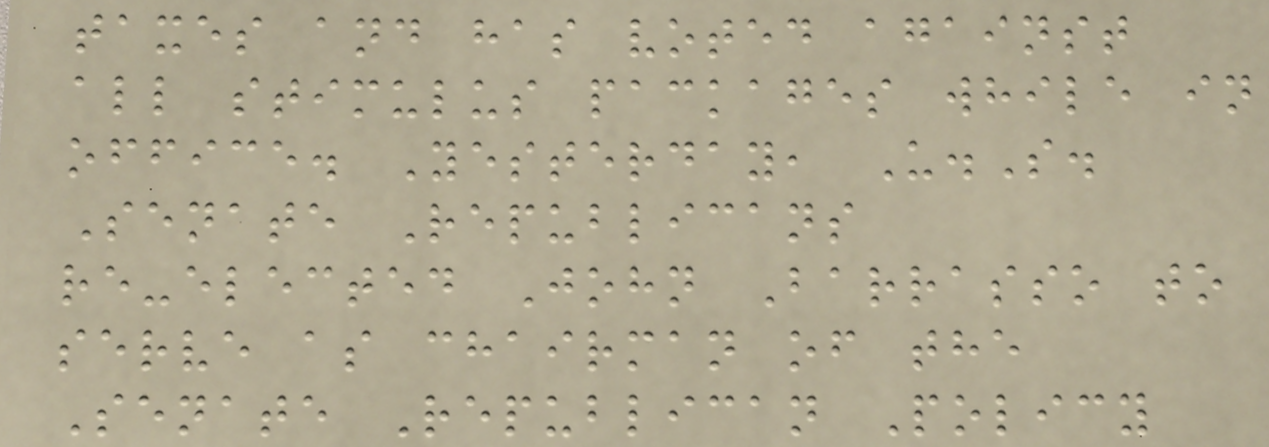taxes and has voted against
all stimulus packages while in
office. Yesterday, U.S.
Senate Republicans
re-elected John Barrasso to
serve as chairman of the
Senate Republican Policy
